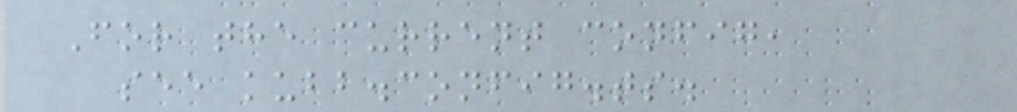For the current config,
see kubb.config.ts.
